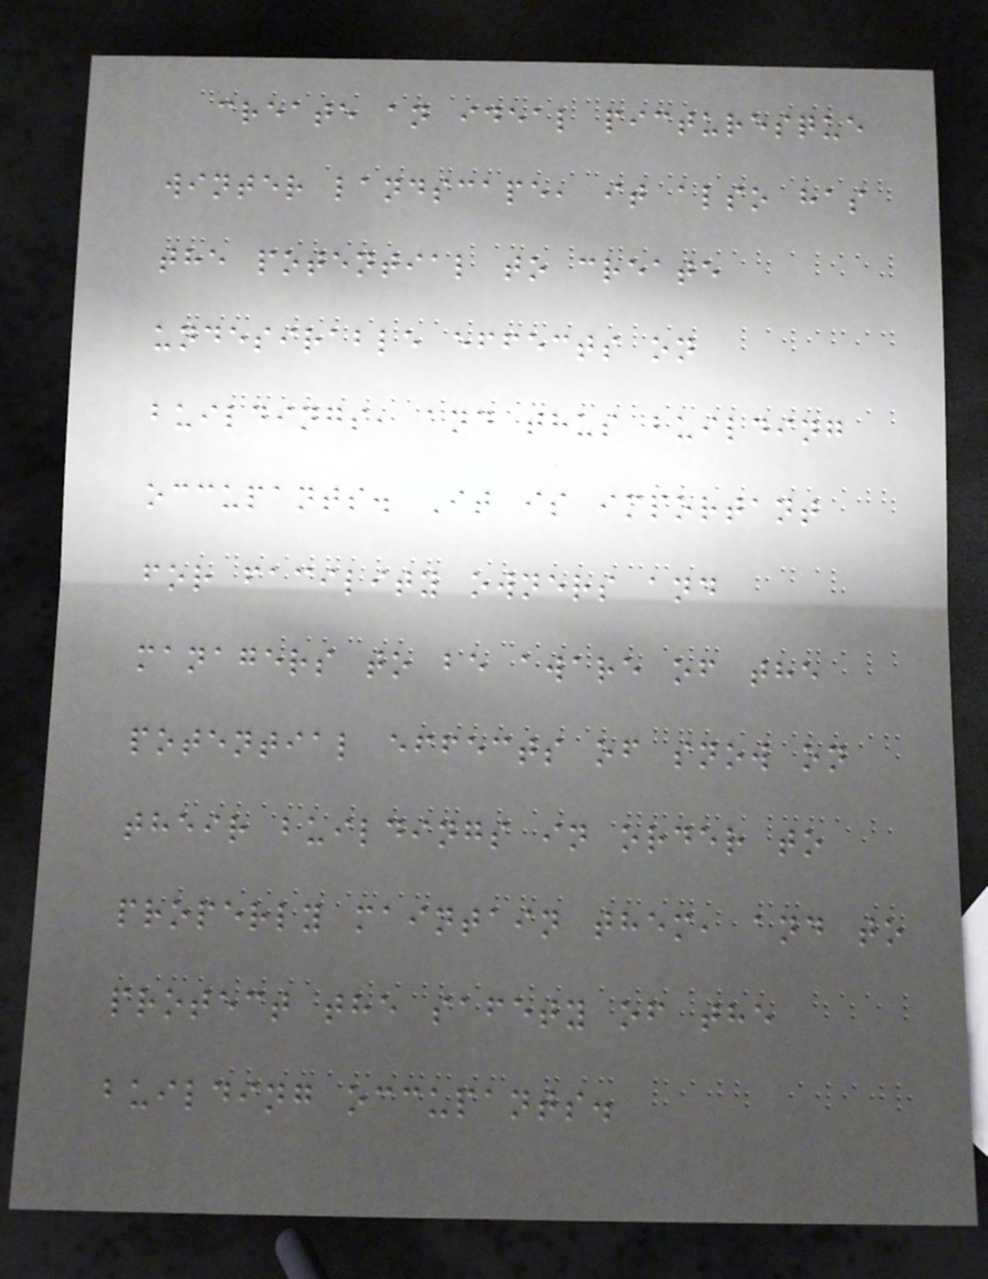create an ideal picturesque
winter landscape, it also has
the potential to create
undesirable effects on
buildings, and thus building
occupants. It is important
for facility owners and
managers to be aware of the
potential effects of snow on
their buildings in order to
properly maintain them, and to
protect the safety of the
building occupants.
